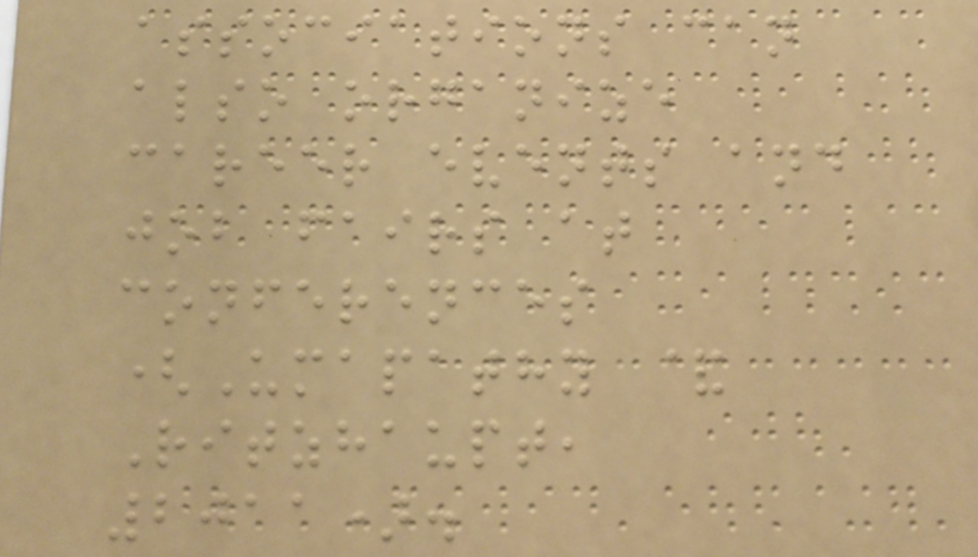associations can
also organize
career events and
job fairs at
conferences
(Umapathy &
Ritzhaupt,
2011).
